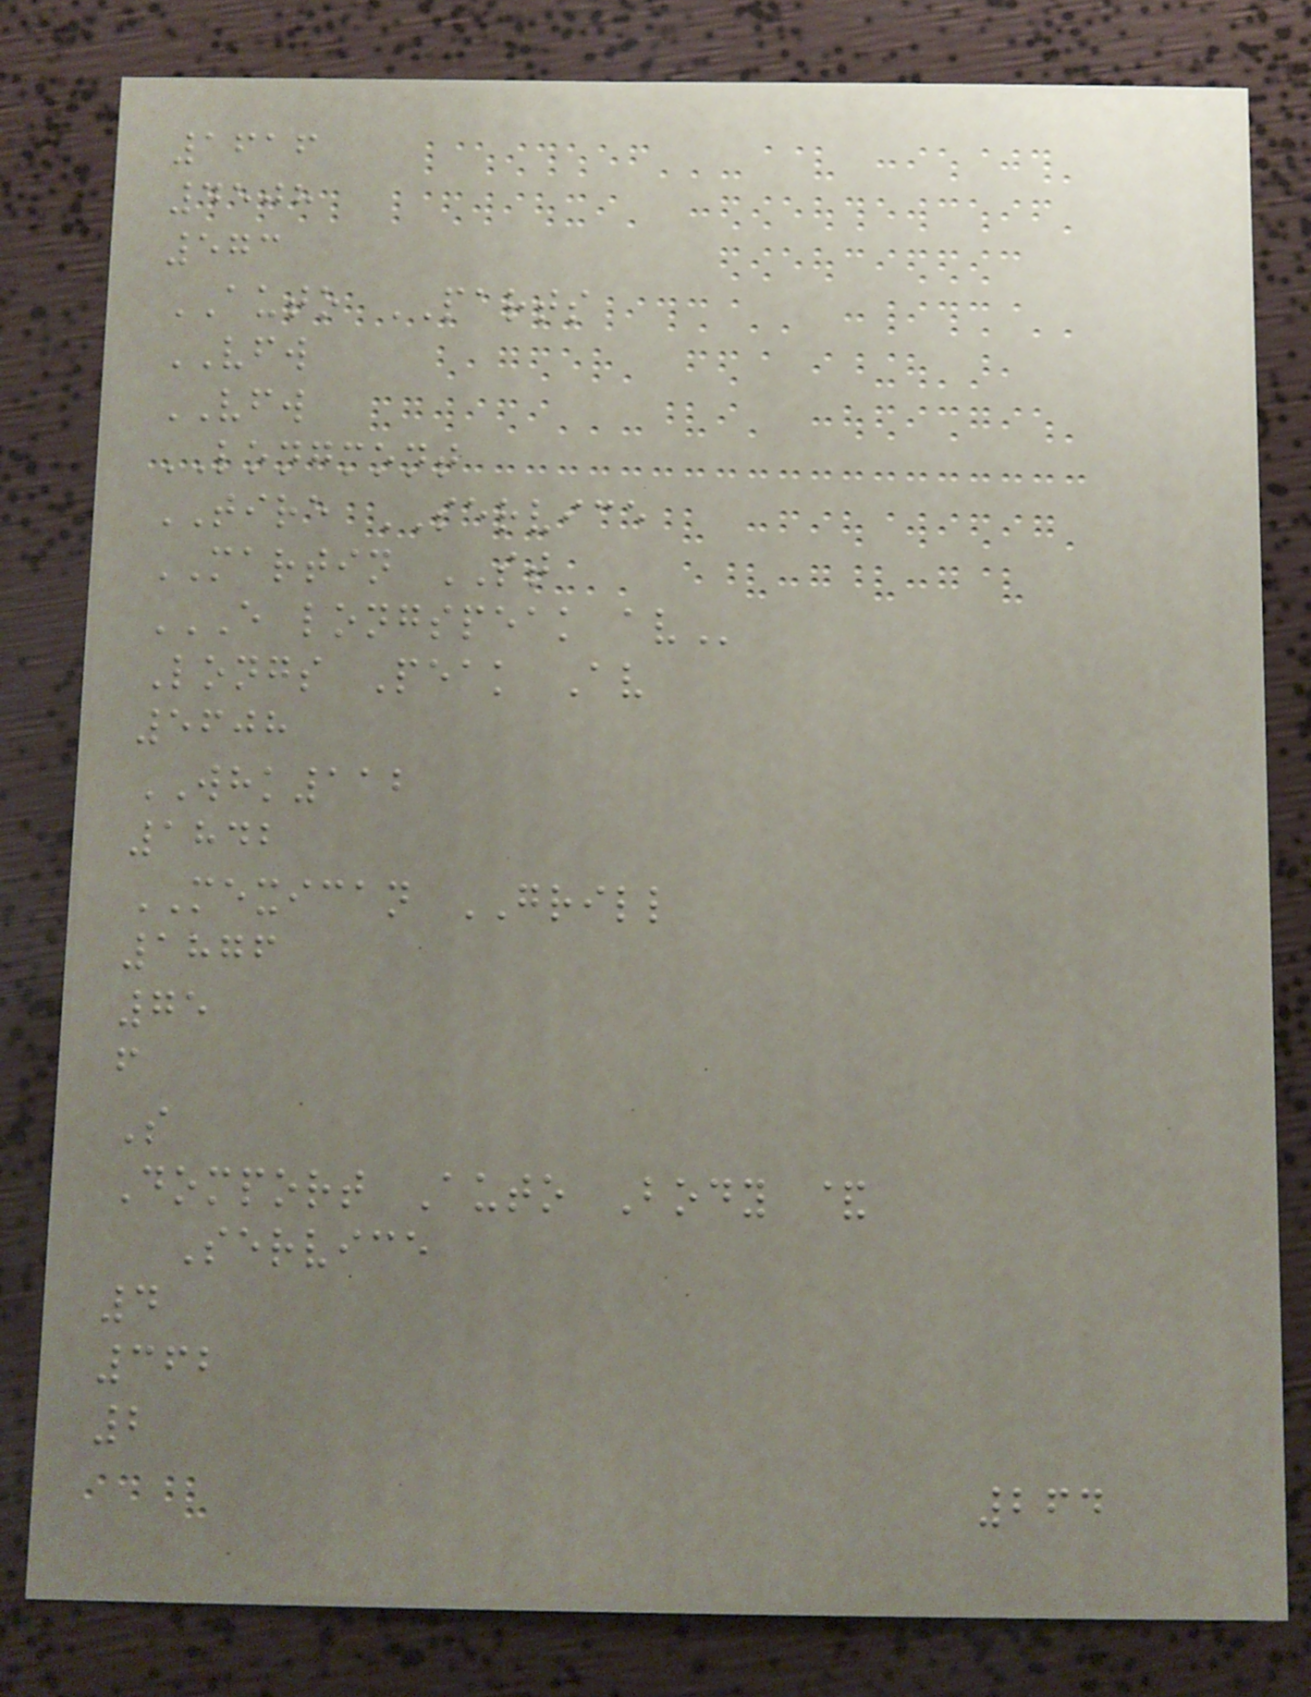1616
4508
573
AUTO PARTS
VFW
VFW
LONGMONT
TIRE SERVICE
MARTIN ST
E LONGSPEAK AV
Longs Peak Av
5608
WHK112
1842
MEXICAN GRILL
1876
75
f
S
Domport Auto Body &
Service
4
362
2
264
